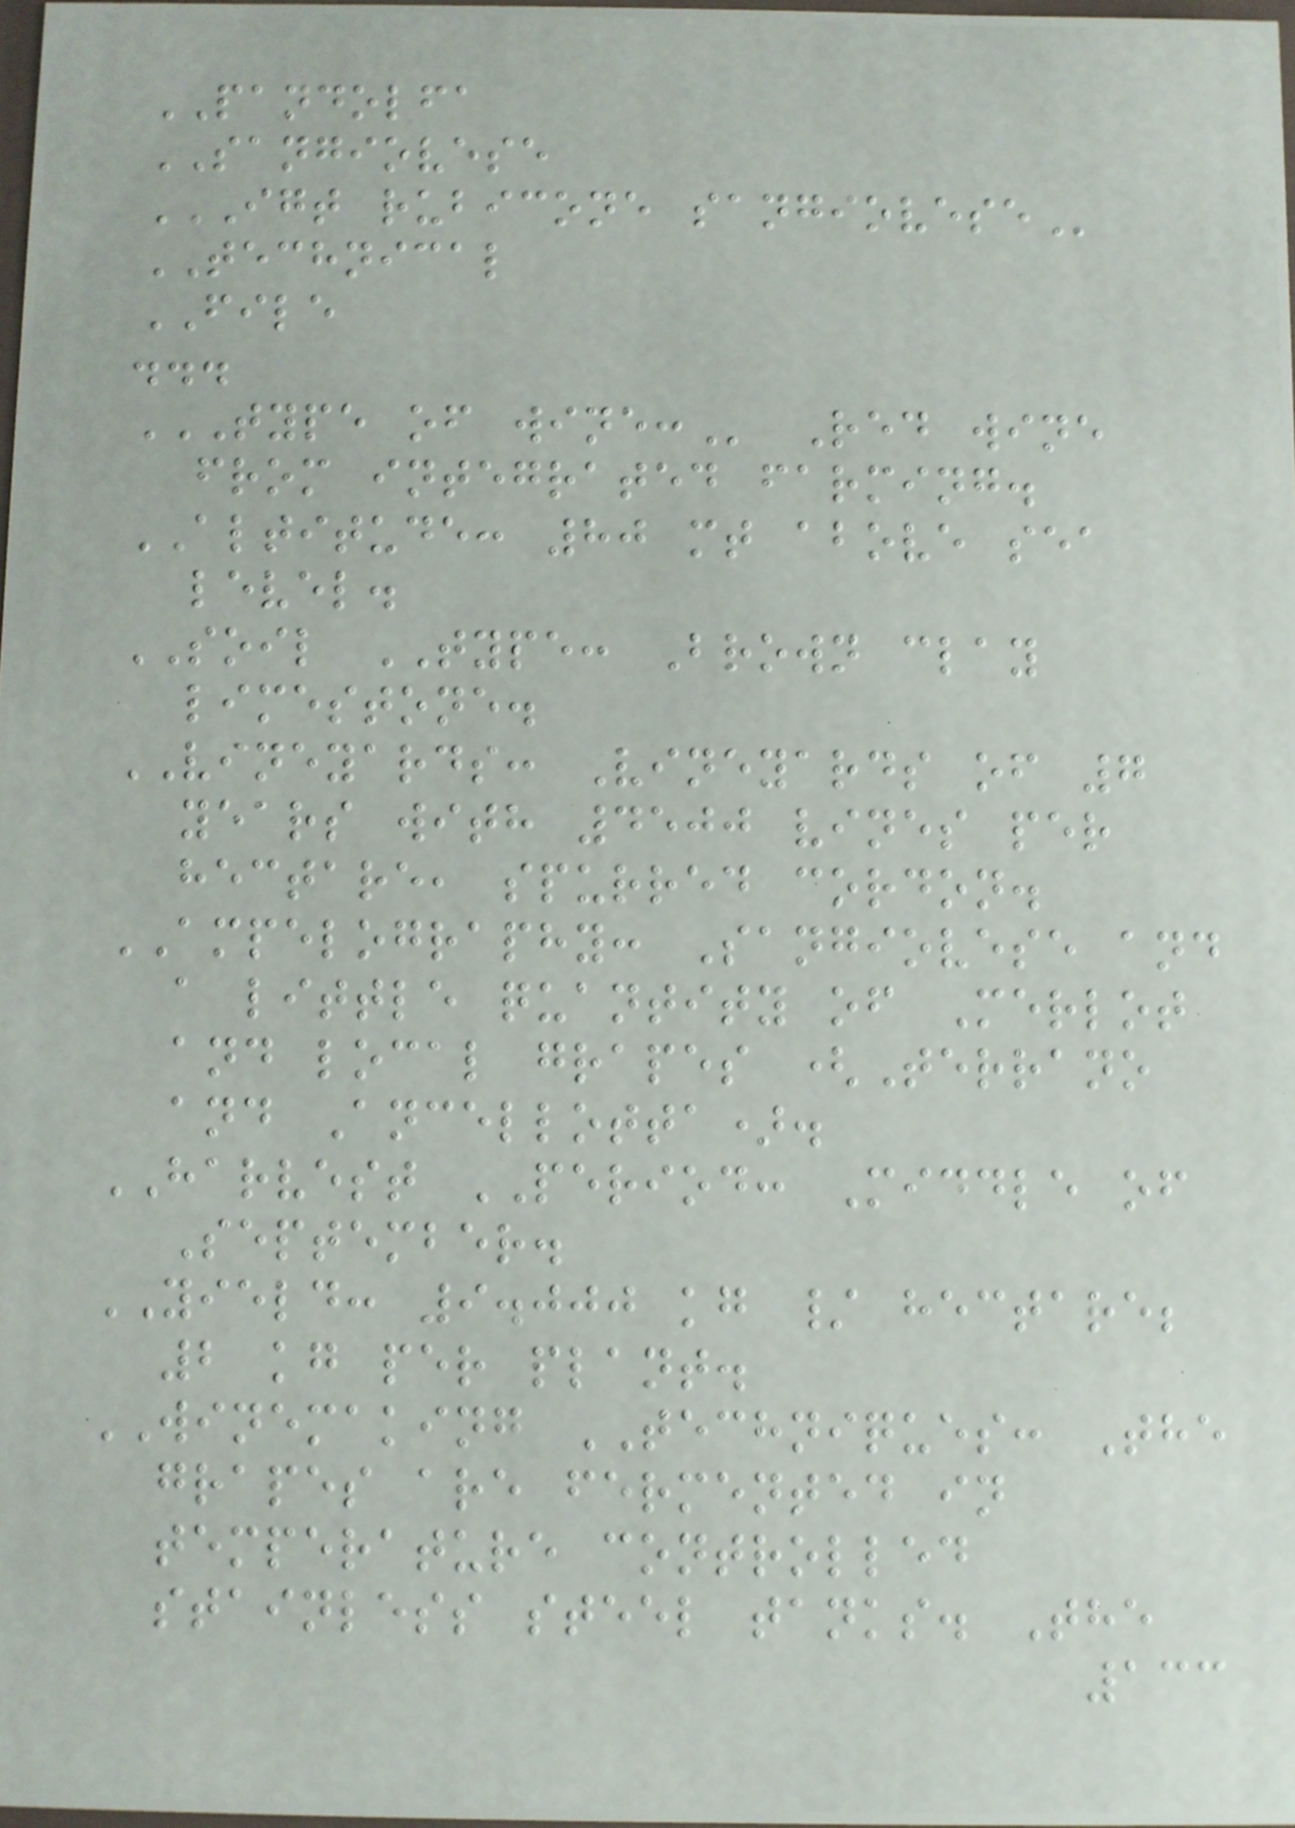PANDOLFA
SANGIOVESE
IGT RUBICONE SANGIOVESE
TECHNICAL
FILE
...
TYPE OF WINE: Red wine
from integrated farming.
ALTITUDE: 80 mt above sea
level.
SOIL TYPE: Brown clay
limestone.
VINEYARDS: Vineyards of 7
years with 4500 vines per
hectare, spurred cordon.
AMPELOGRAPHY: Sangiovese and
a little quantity of Merlot
and local grapes (Terrano
and Ancellotta).
HARVEST PERIOD: Middle of
September.
YIELD: 9.000 kg / hectare;
2 kg per plant.
WINEMAKING TECHNIQUES: The
grapes are fermented in
temperature controlled
stainless steel tanks. The
133
